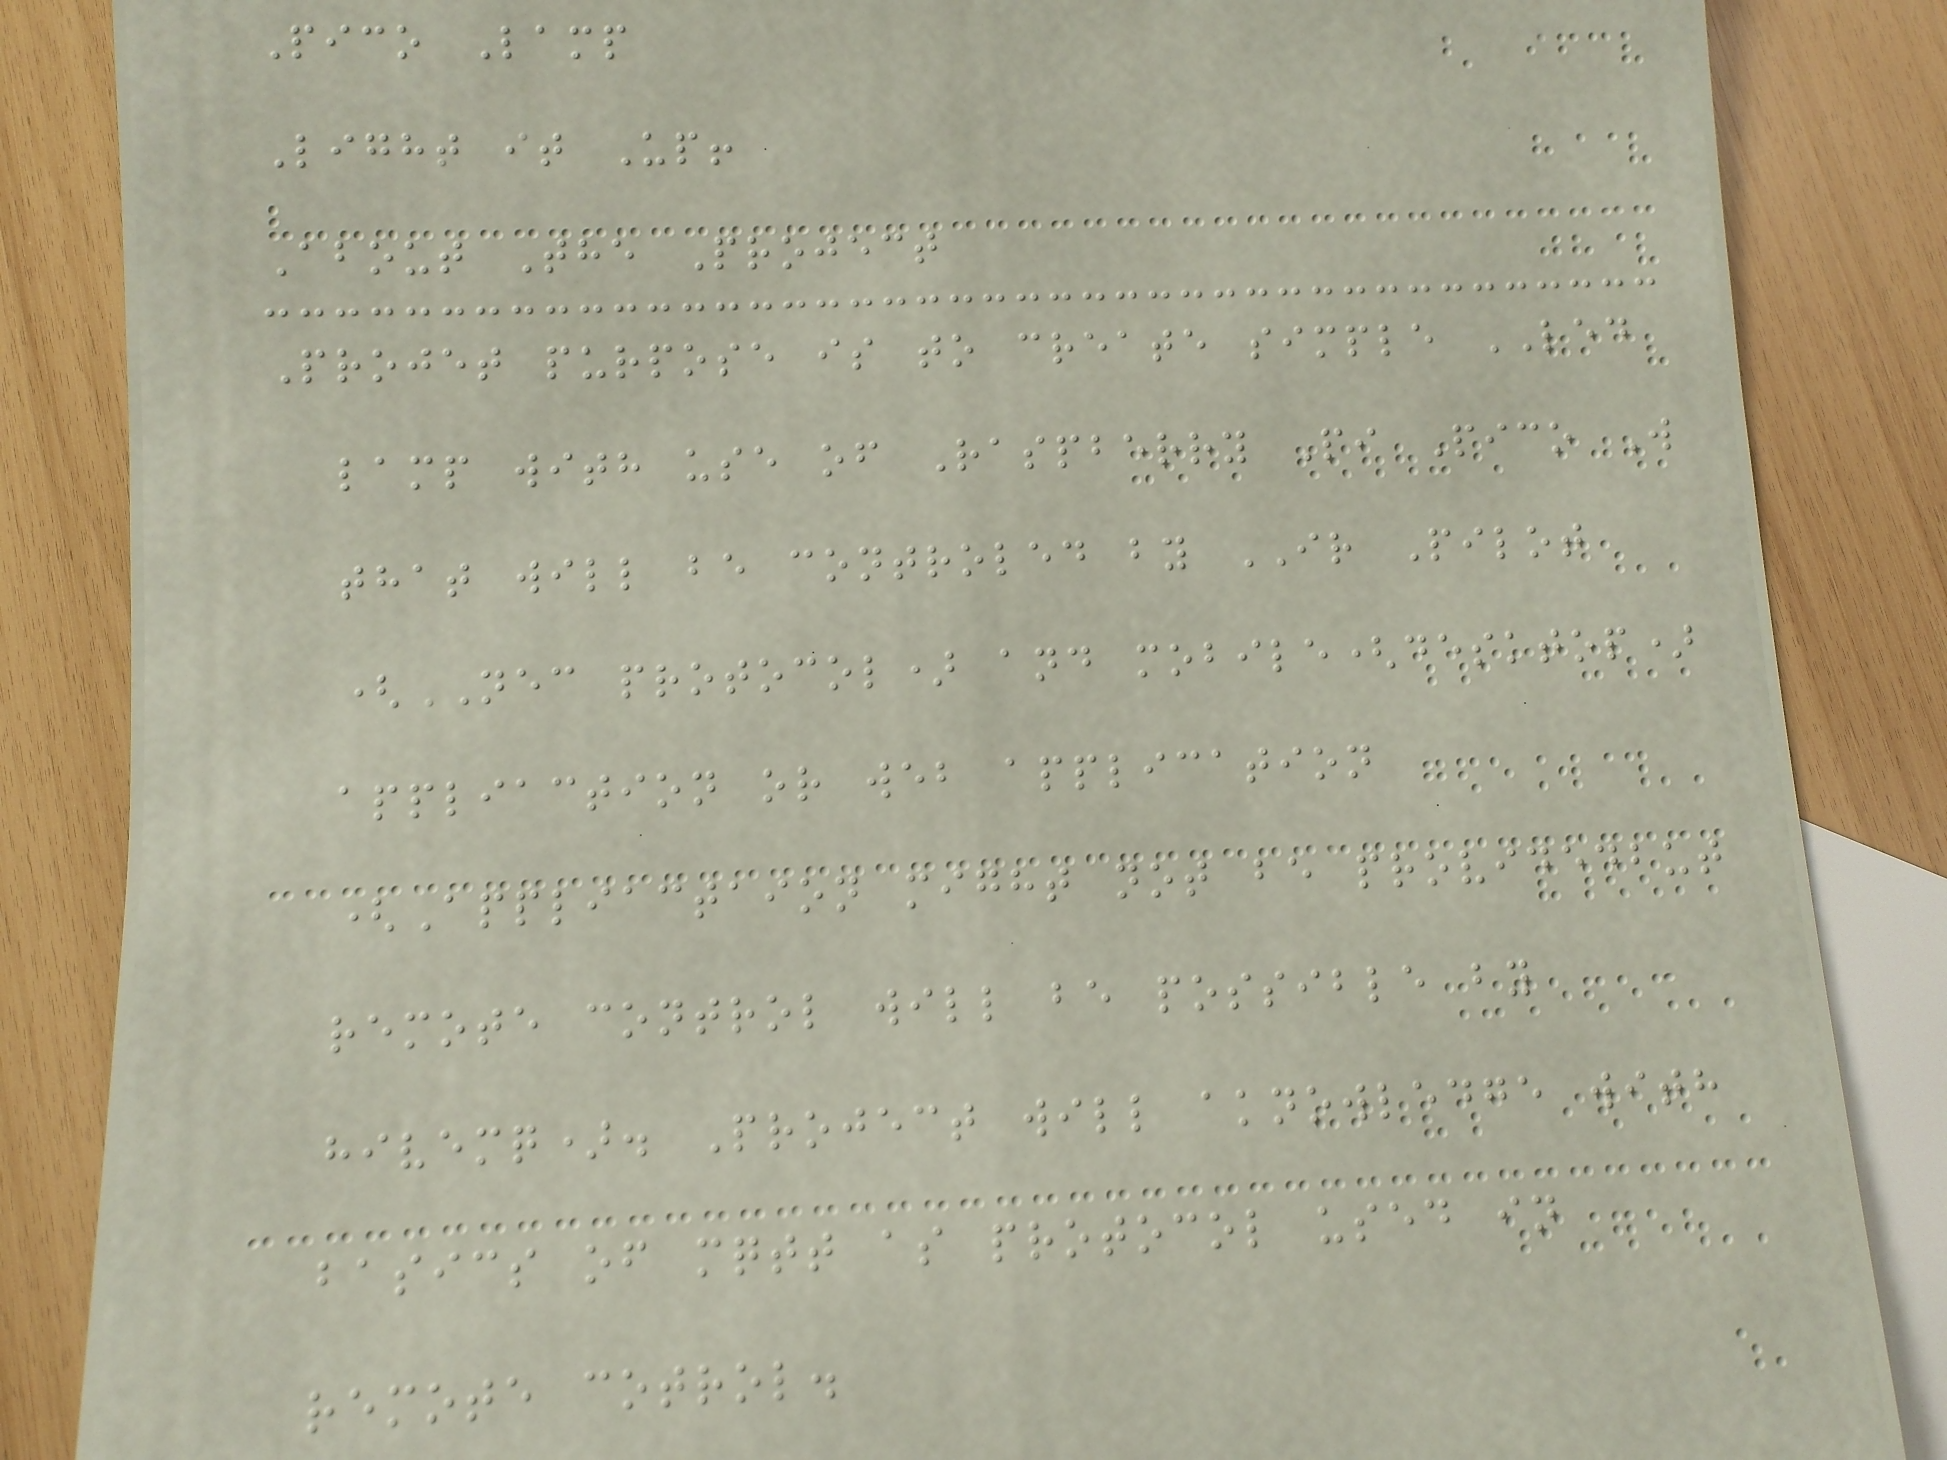Pico Lamp
Light it Up!
About The Project
Projet purpose is to create simple LED
lamp with use of Raspberry Pi Pico W
that will be controled by IR Pilot
(NEC protocol) and mobile(desktop)
appliaction or web application
(Appliactaion might not be providedbut
remote control will be possible by
hivemq). Project will aknowledge with
basics of mqtt as protocol used in
remote cotrol.
